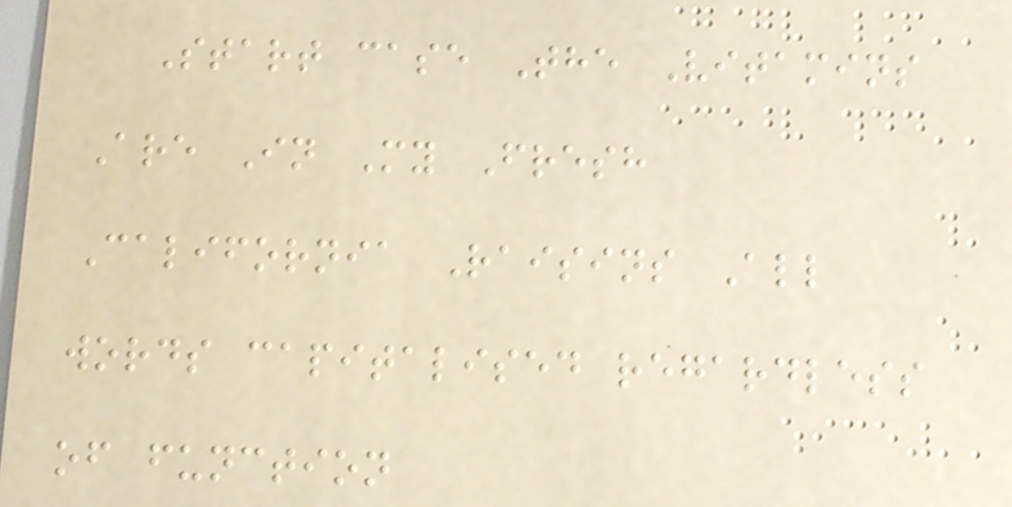Start case The Vitamins
Are In My Fresh
California Raisins All
words capitalised regardless
of function
